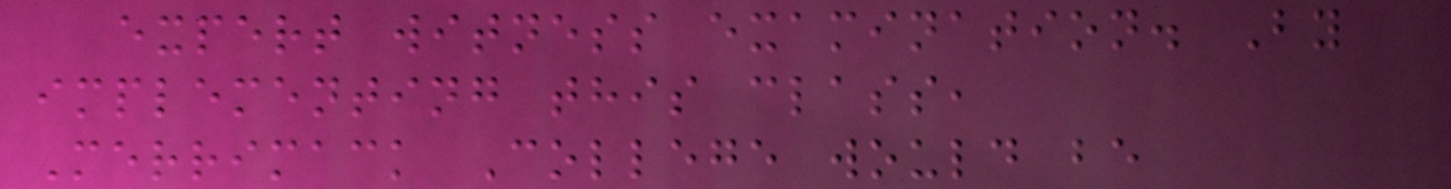expert witness examination. By
implementing this class,
Merrimack College would be
